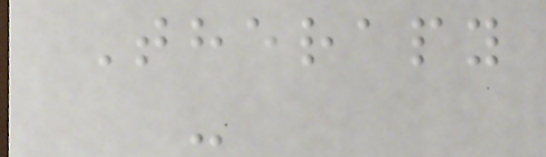Therapy
-
